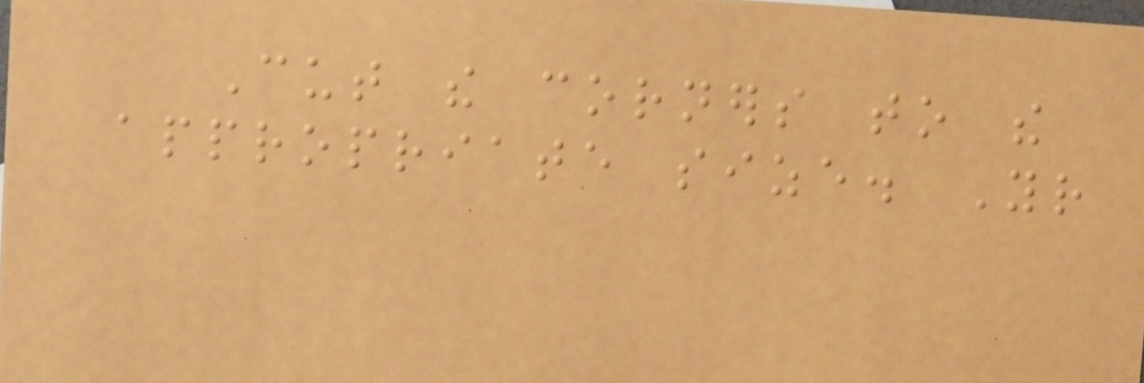Cut the corners to the
appropriate size. Your
